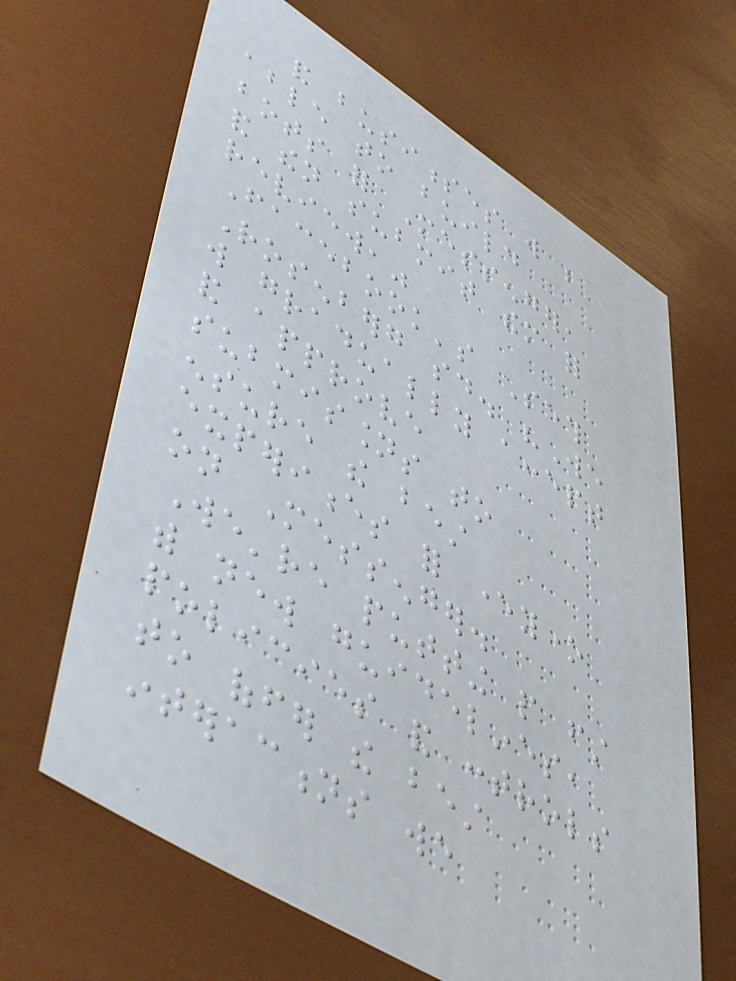and businesses will be
able to build
bots for Messenger,
and then submit them for
review,"
Facebook's Seth
Rosenberg said. "We
will gradually accept
and approve
submissions to
ensure the best
experiences for everyone
on Messenger.
We're putting people first
with new guidelines,
policies and controls
to offer the best
interactions we
